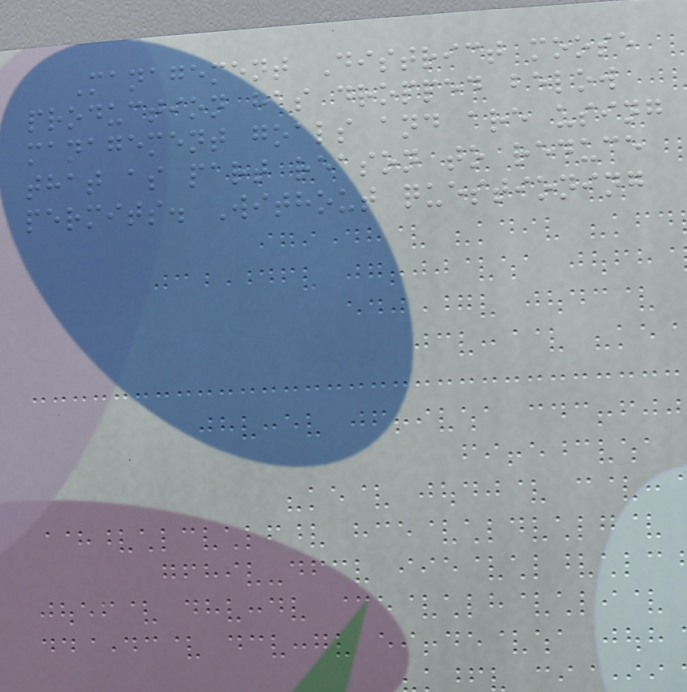Management District moose
production has dropped below
management goals and are using
that as part reason to reduce
permits. Without questioning
